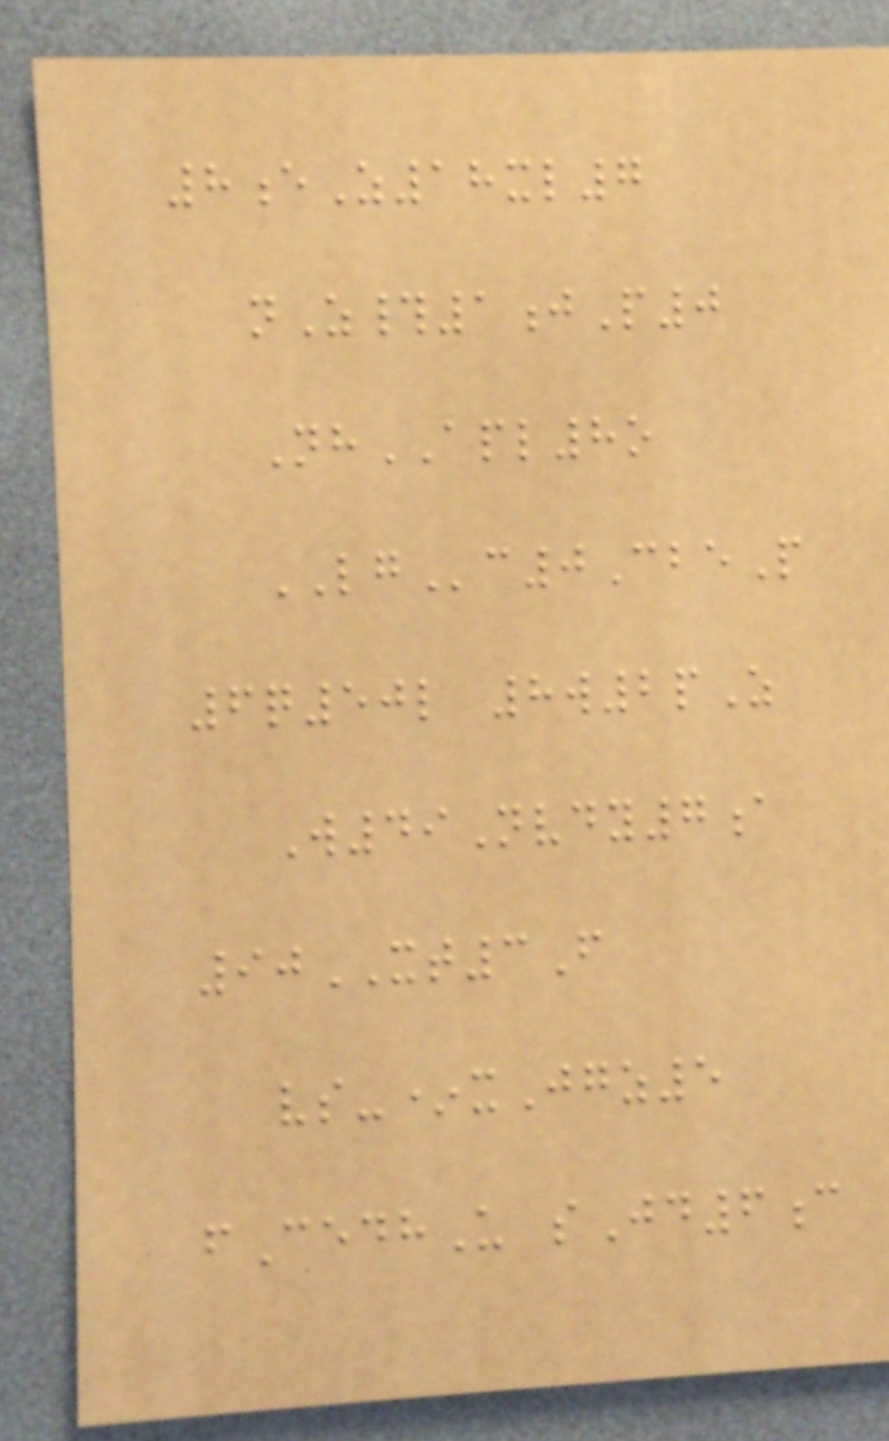8eZ18xl7
nZ#1jP0
NhAPL8o
LGc0CbeP
6q50l 8w2pZ
W49Nvdy7a
90XT3F
vs-*xJgz5
fCedhU sJd6c
